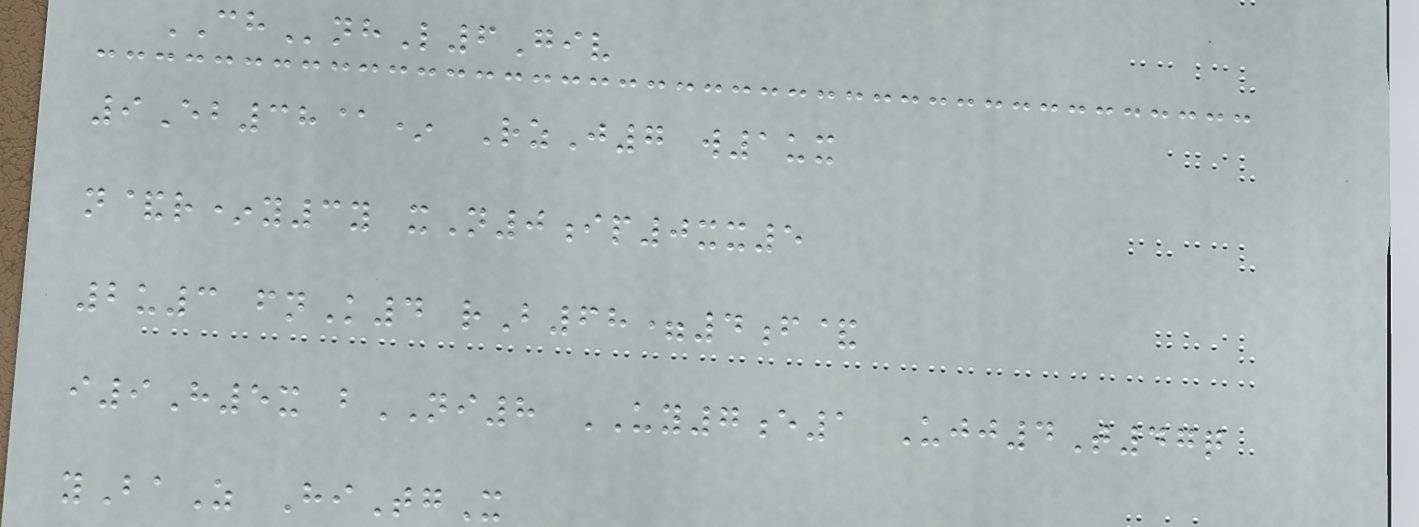CHnhL6Giv
9Eb38@* RzJ7 w1ux
n&r*y3y xN0ip0xx5
2u3 fnK4 rB68=4f&
i9H5x bNI8 UY7e1 Ujj4T47q
yBaZ HiTgX
